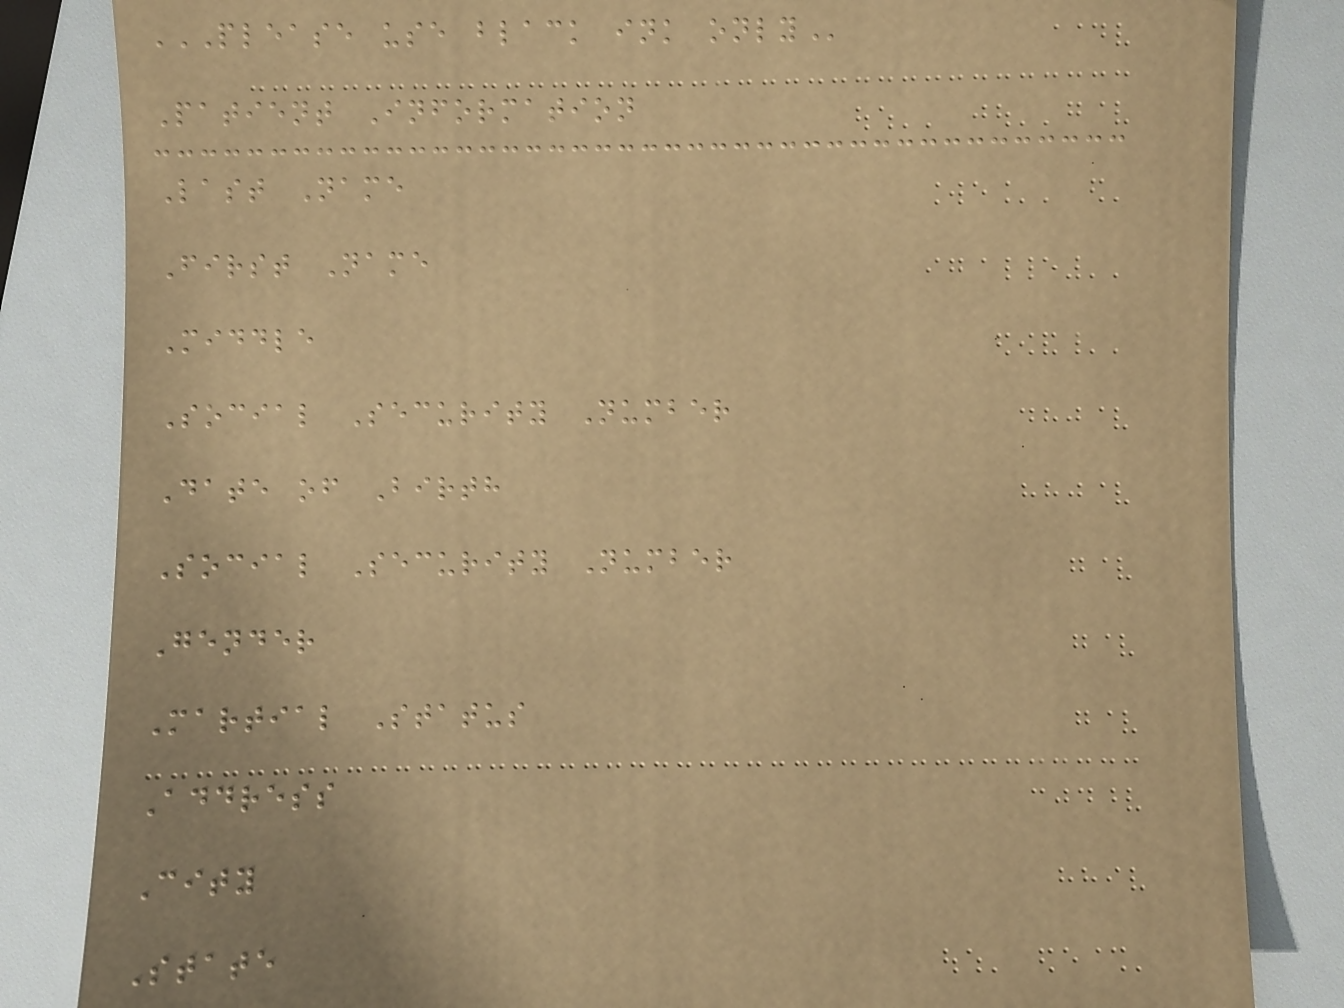PLEASE USE BLACK INK ONLY
Patient Information
Last Name
First Name
Middle
Social Security Number
Date of Birth
Social Security Number
Gender
Martial Status
Address
City
State
